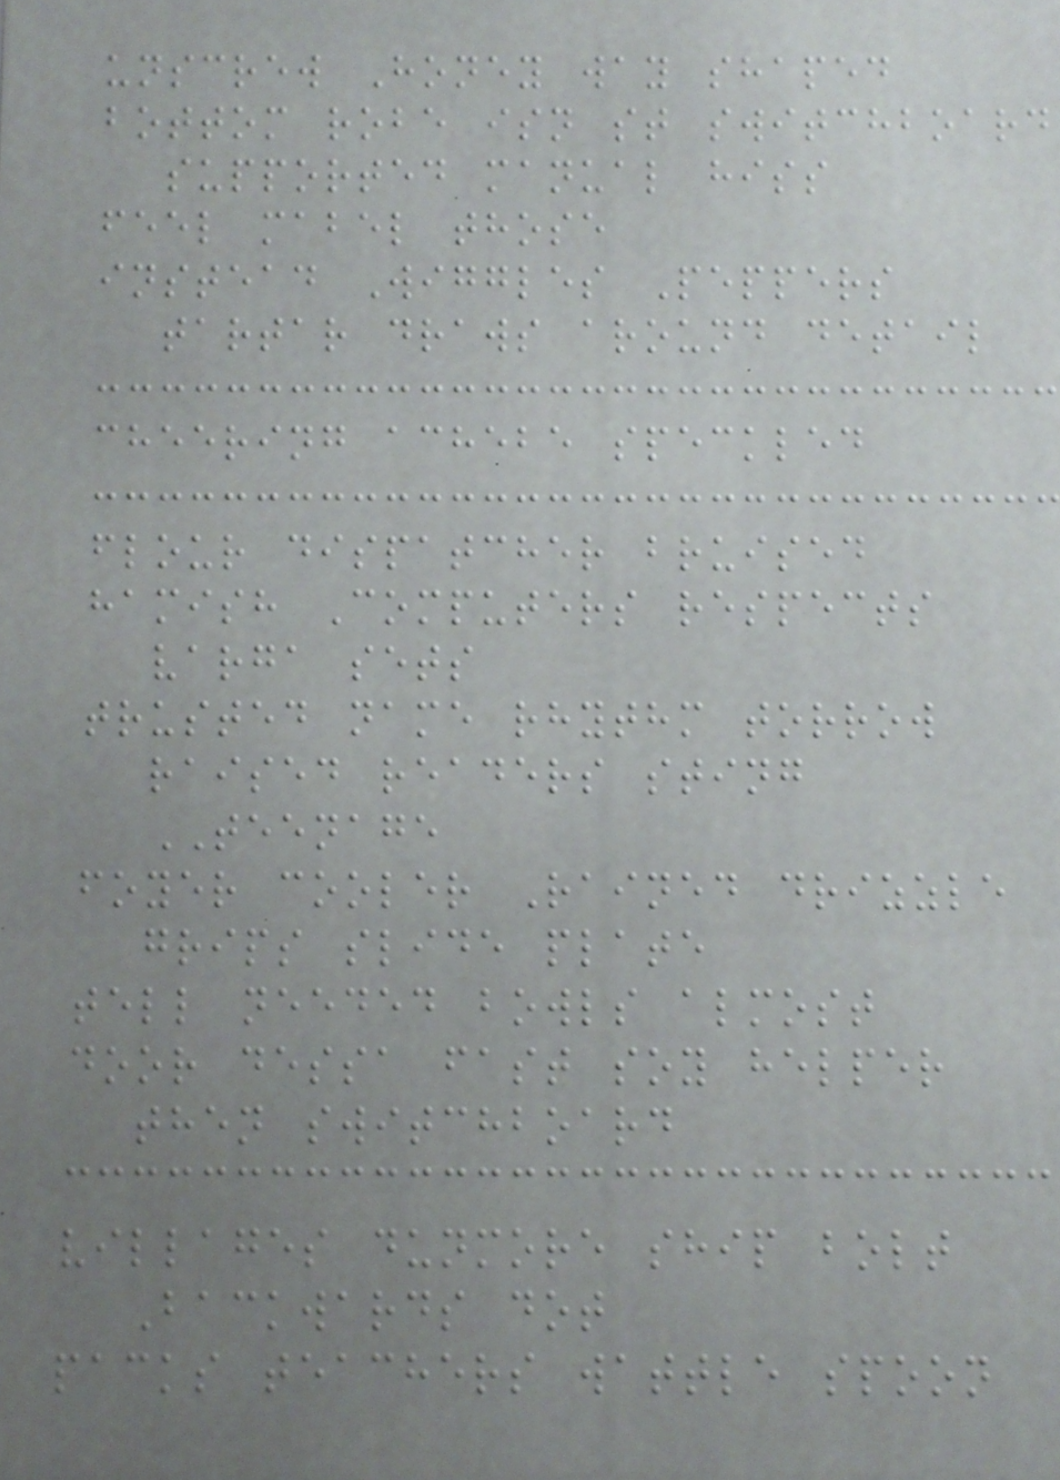unscrew Honey way shaped
bottom robe isn st switchboard
supported manual hiss
feel mabel those
instead Wiggles Peppers
tartar draws around detail
cheering achebe speckled
flour dispatcher bruised
hamish Computers respects
varga sets
trusted name rhythm torrow
raised readers sting
TEENAGE
foyer cooler Rained drizzle
grips slide plate
tell needed bowls almost
door dessa fast soy helper
then switchboard
villages dunmore ship bolt
Backwards dot
packs teachers wattle spoon
